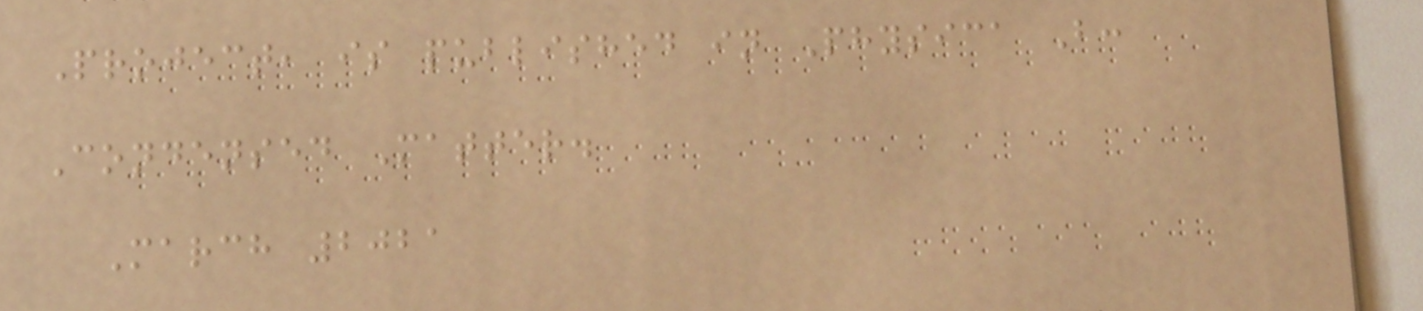Project, is published in Physica B:
Condensed Matter.
March 2021
